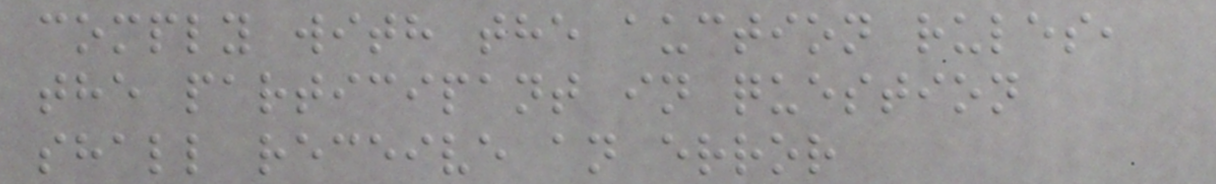comply with the auction rules,
the participant in question
shall receive an error
